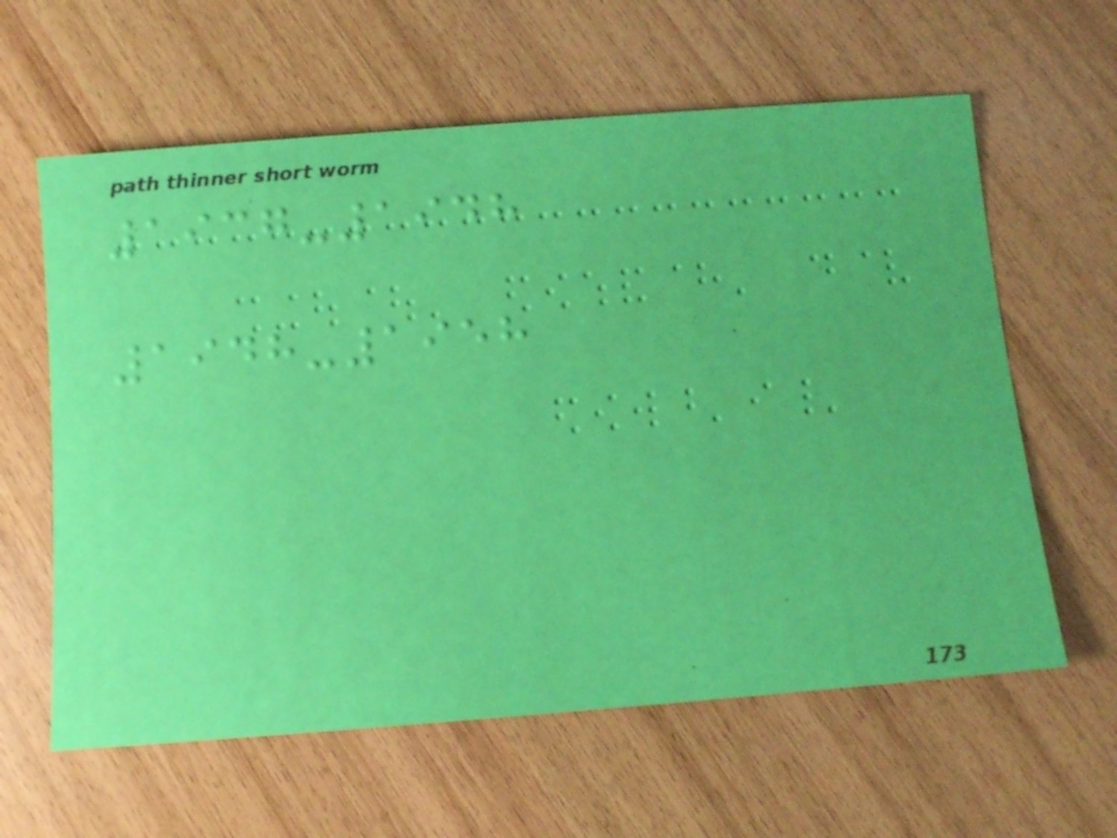1937-1948
1948-1958
